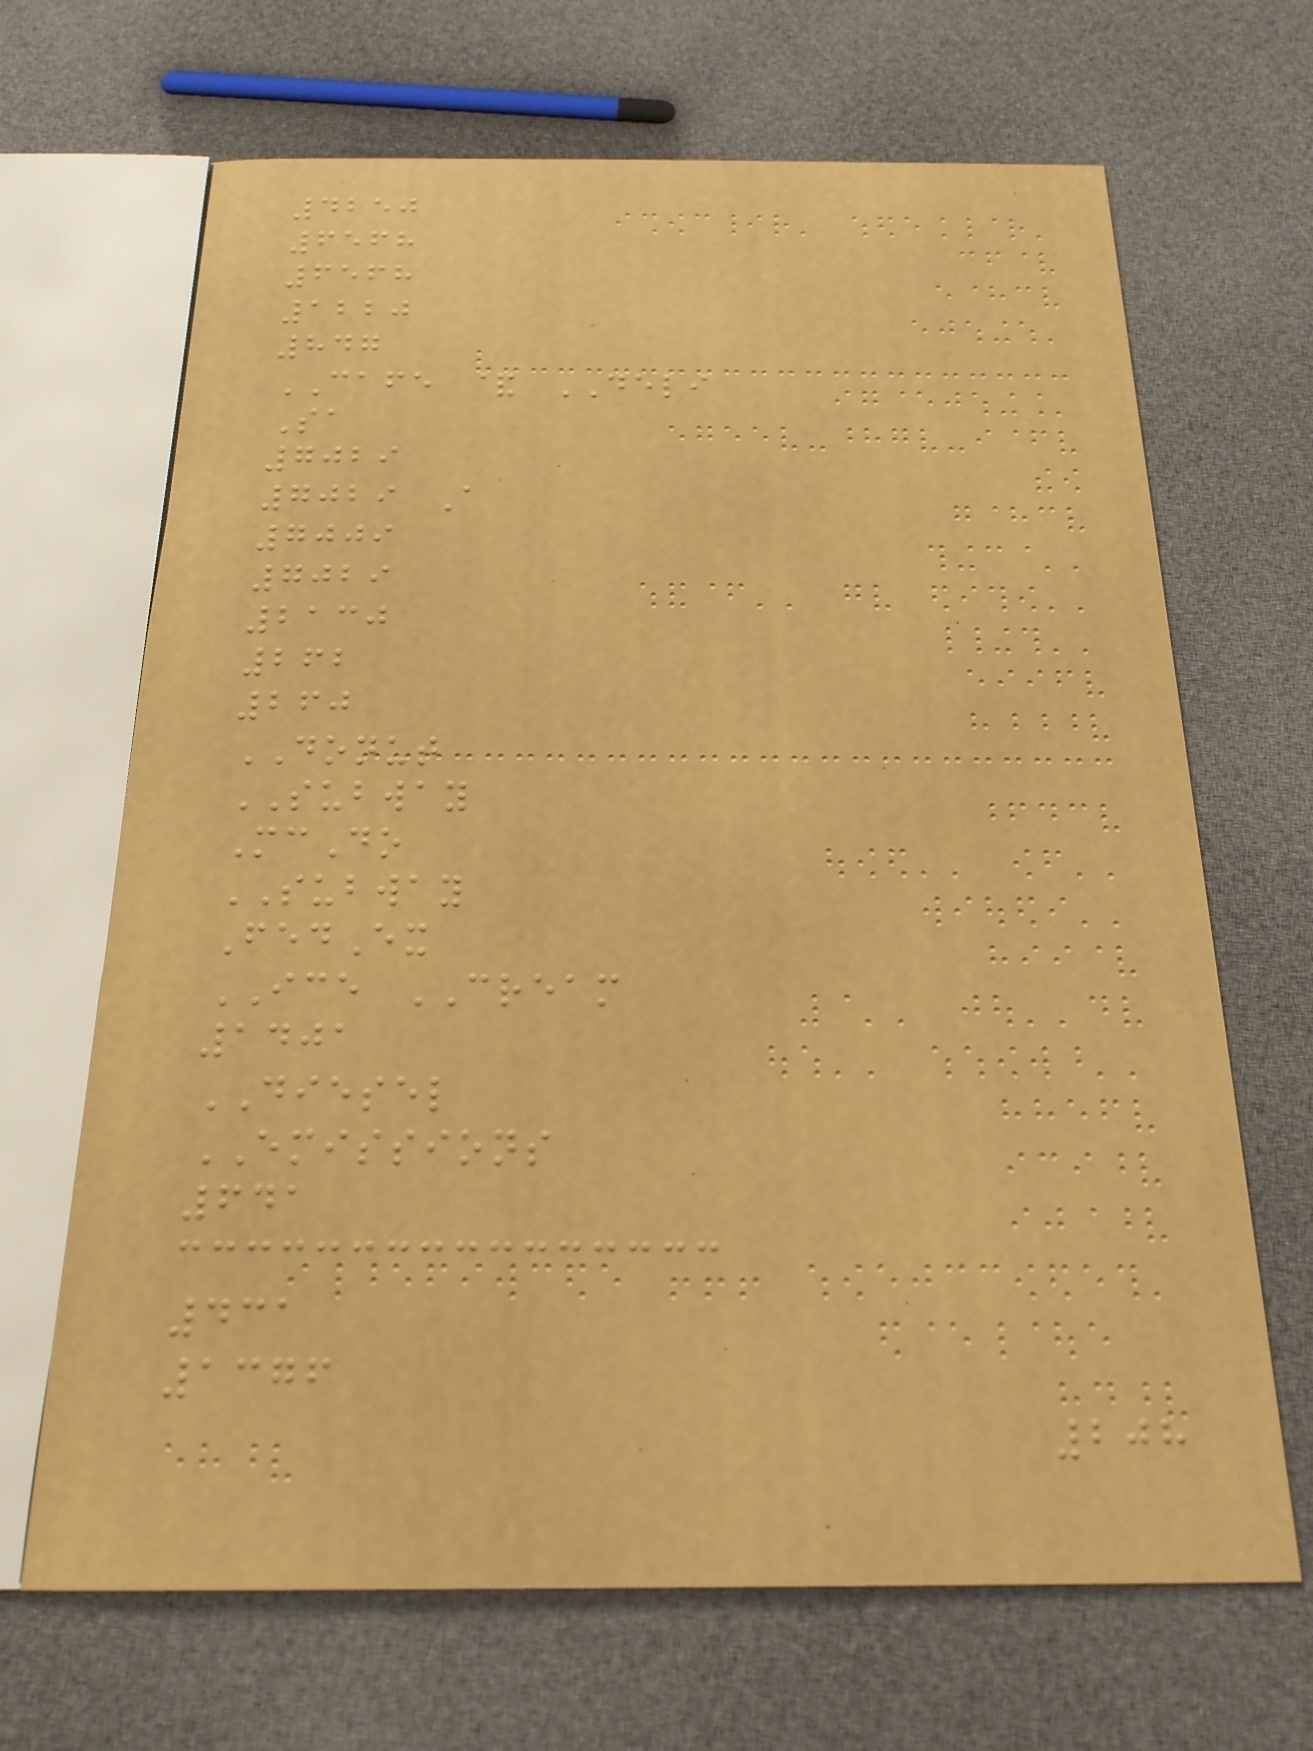4250
6568
6568
1220
847
CAFE & DELI
Sa
7029
7029 A
7009
7029
2130
262
260
DONUT
SUBWAY
McDo
SUBWAY
FedEx
ICE CREAM
1401
DIESEL
EMISSIONS
641
431
1376
208
